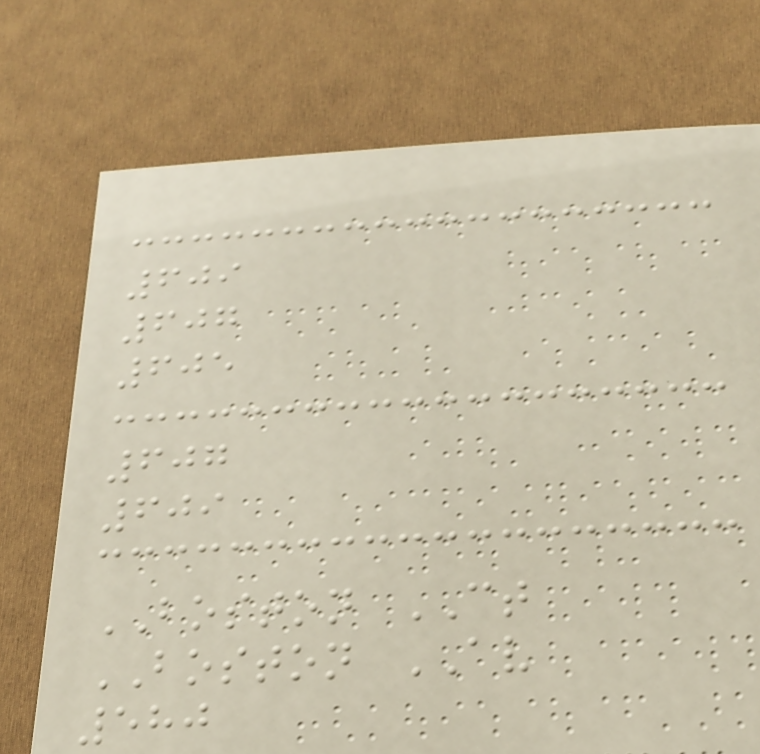609
607
605
607
609
BOSTON CT
BOSTON AV
580
